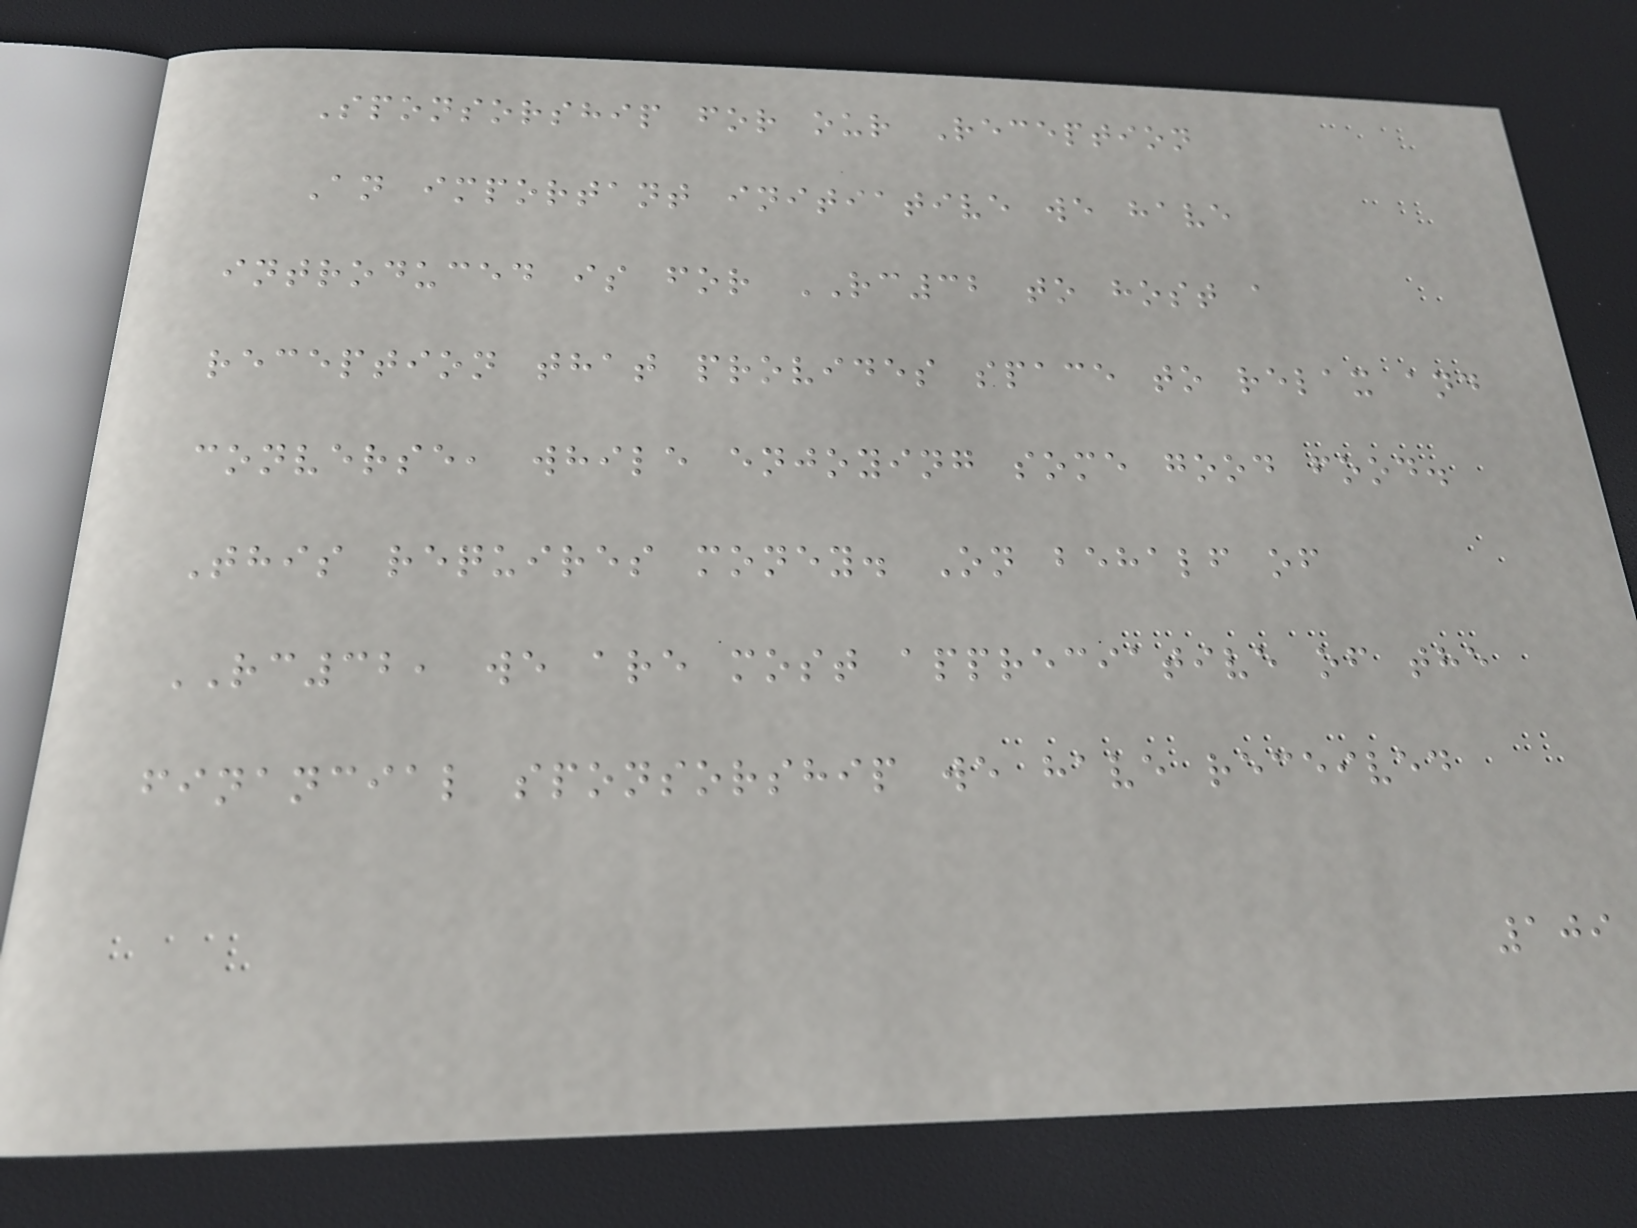Sponsorship for our Reception
An important initiative we have
introduced is for RC32 to host a
reception that provides space to relax and
converse, while enjoying some good food.
This requires money. On behalf of
RC32, we are most appreciative of the
financial sponsorship we have received
109
